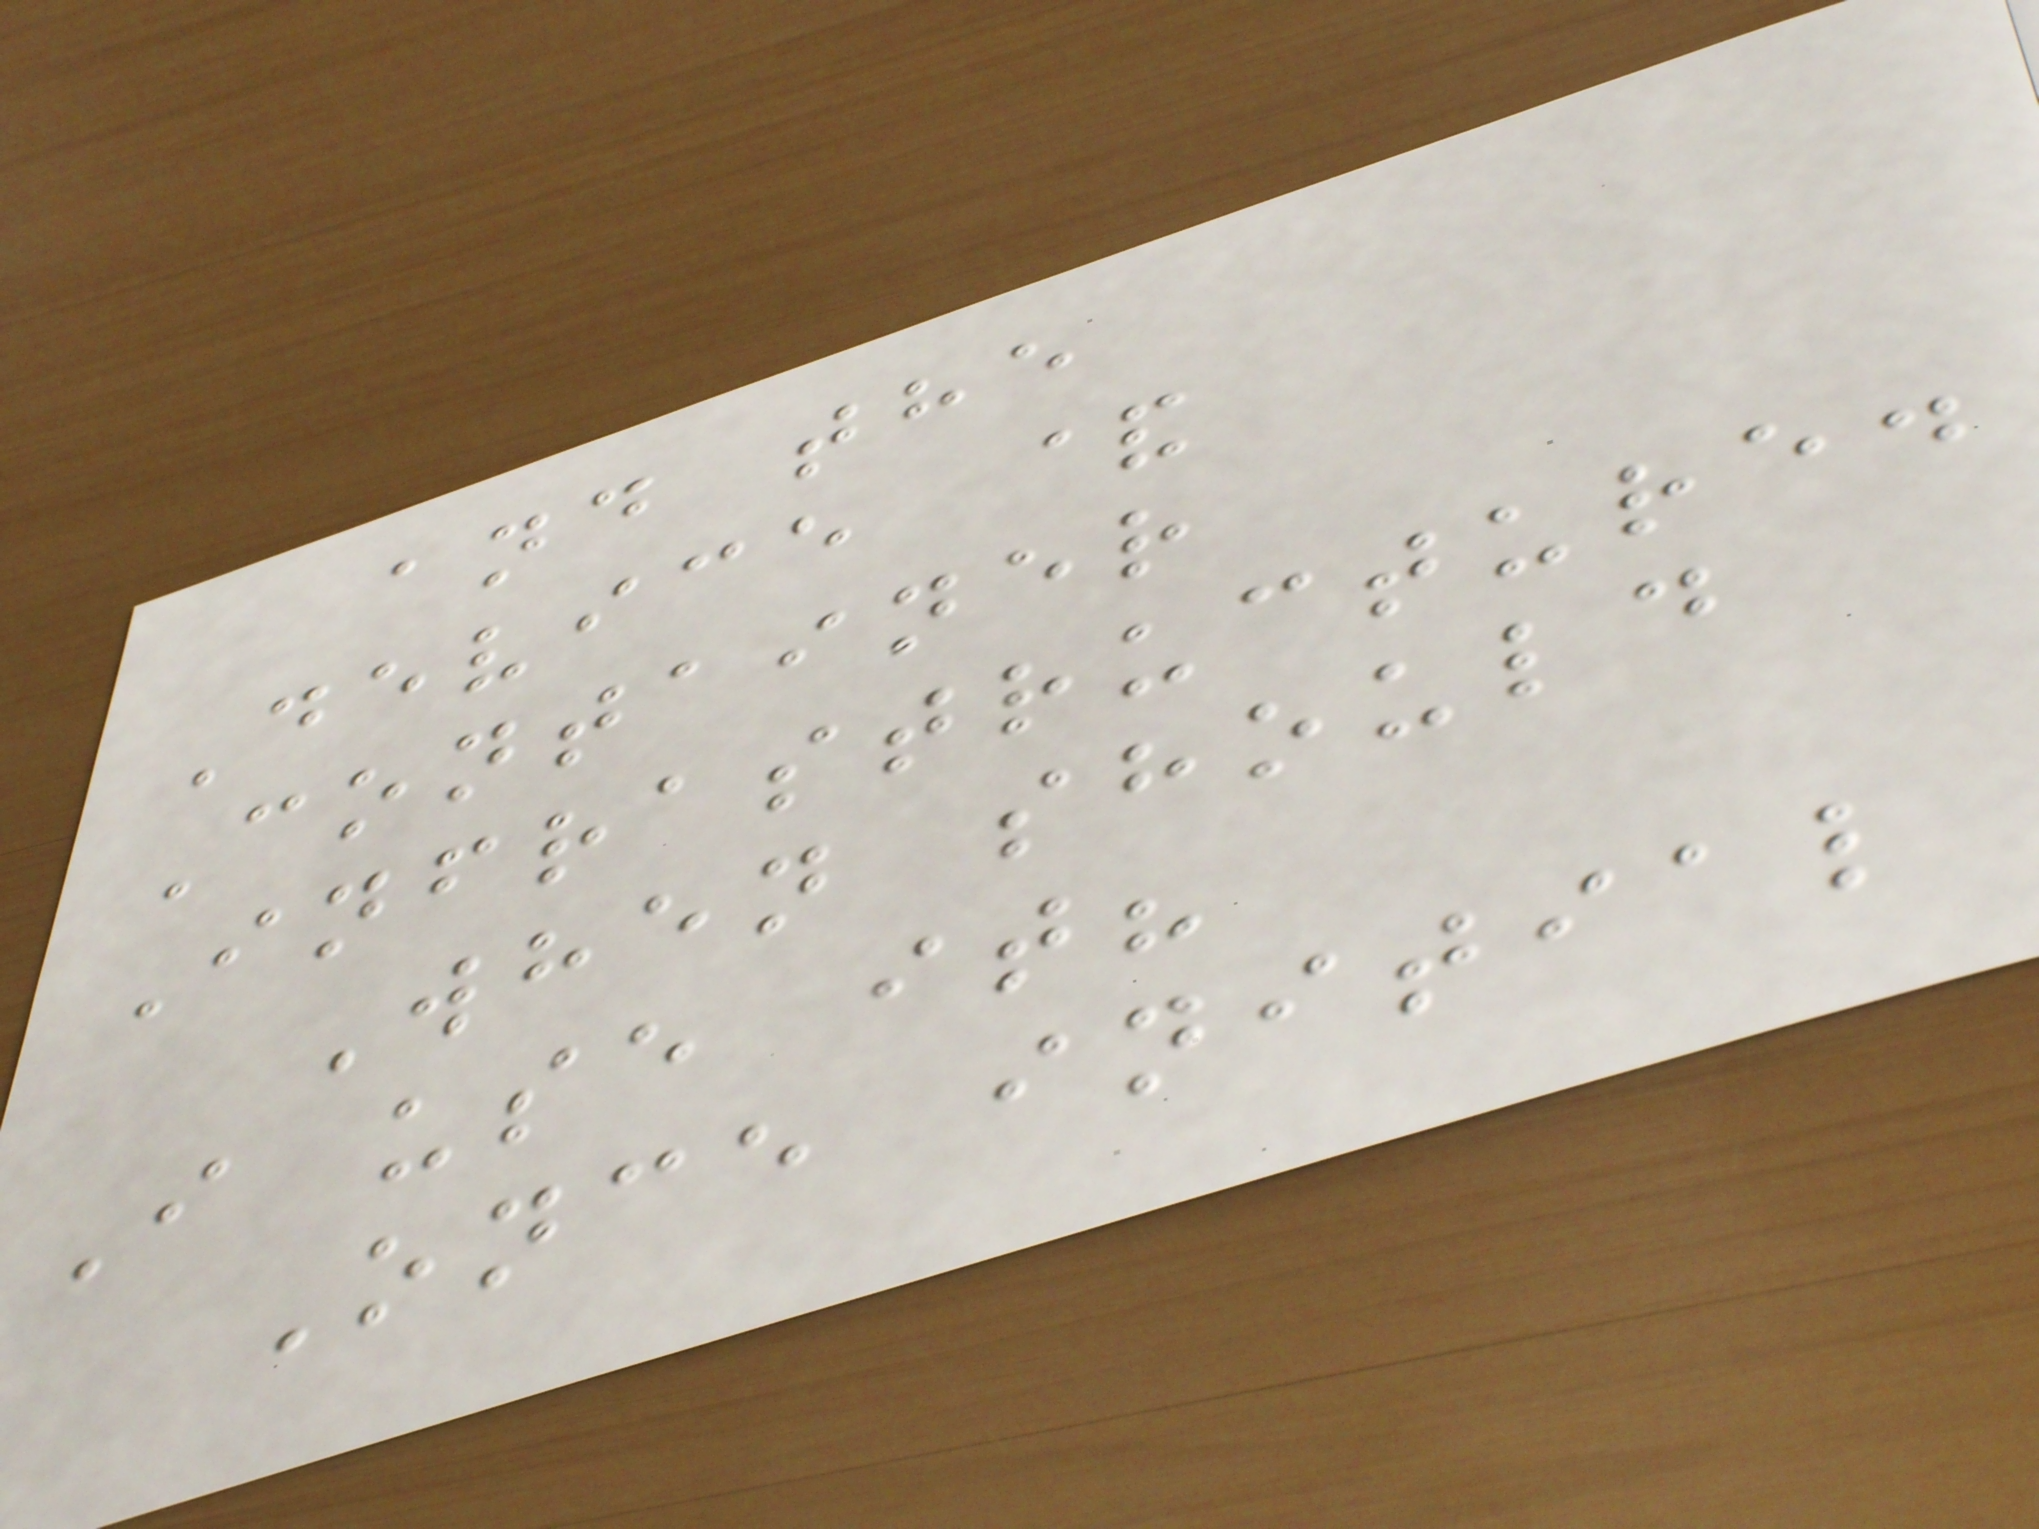and the
Device &
Container
Infrastructure.
When should
I use it?
Once initial
